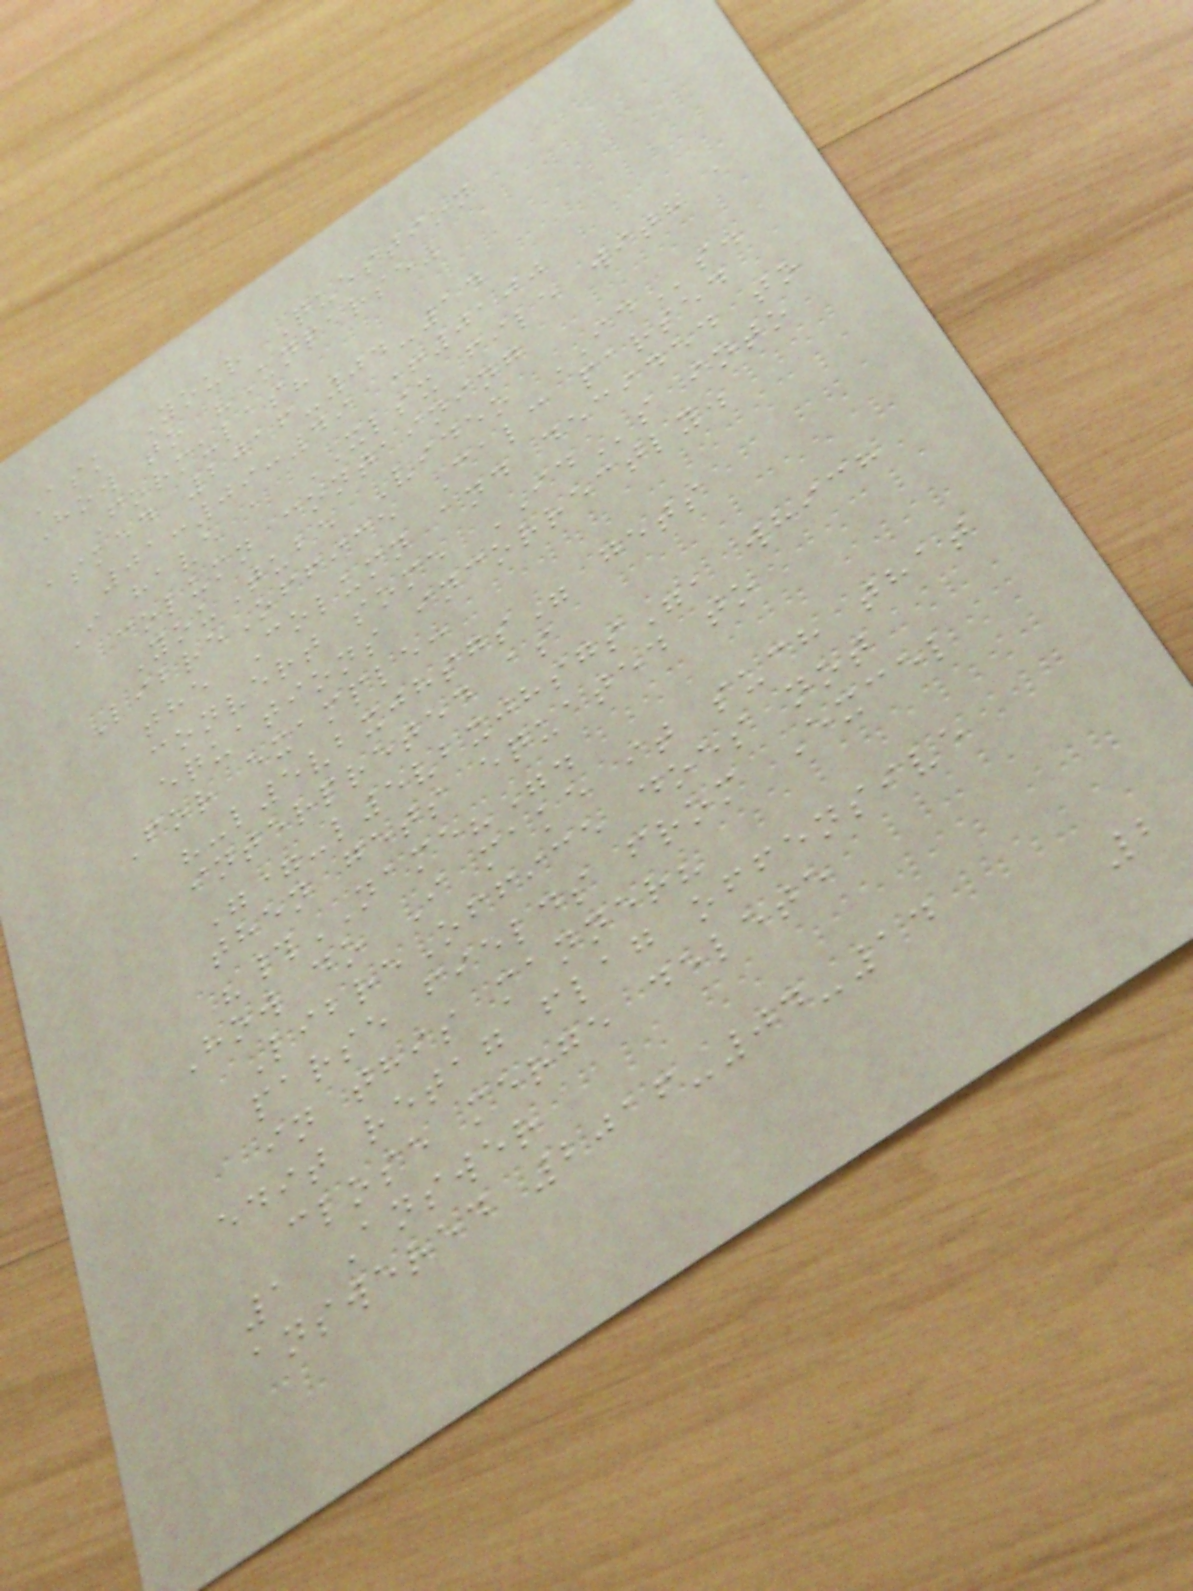Ask Your Question
How to "Unparse"
Formulas?
asked 2016-04-14
01:09:49 +0100
I have a XLSX file with a
column containing
YouTube Video IDs.
LibreOffice Calc parsed
the Column and decided to
convert some IDs into
equations incorrectly.
For example:
"-l5vbxjhsgs" gets
interpreted as
"=-l5vbxjhsgs", which
then gets equated to
"#NAME?".
How do I make it such that
LibreOffice does not
parse fields from Excel
in this manner?
edit retag flag offensive
close merge delete
1 Answer
answered 2016-04-14
2
